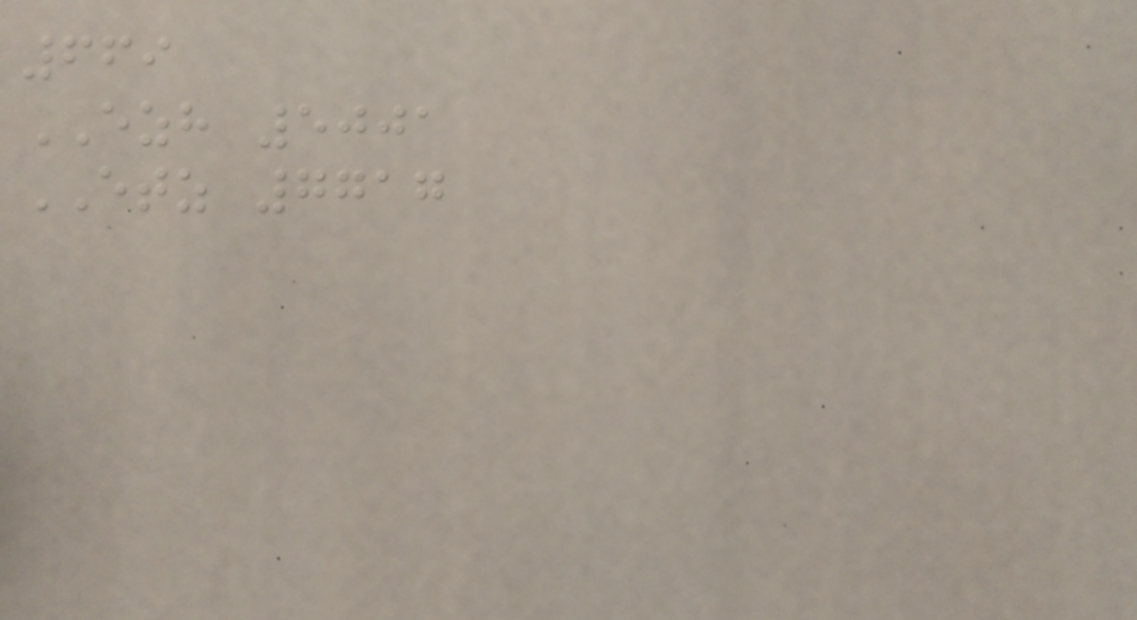669
EZH 5001
ETZ 7717
